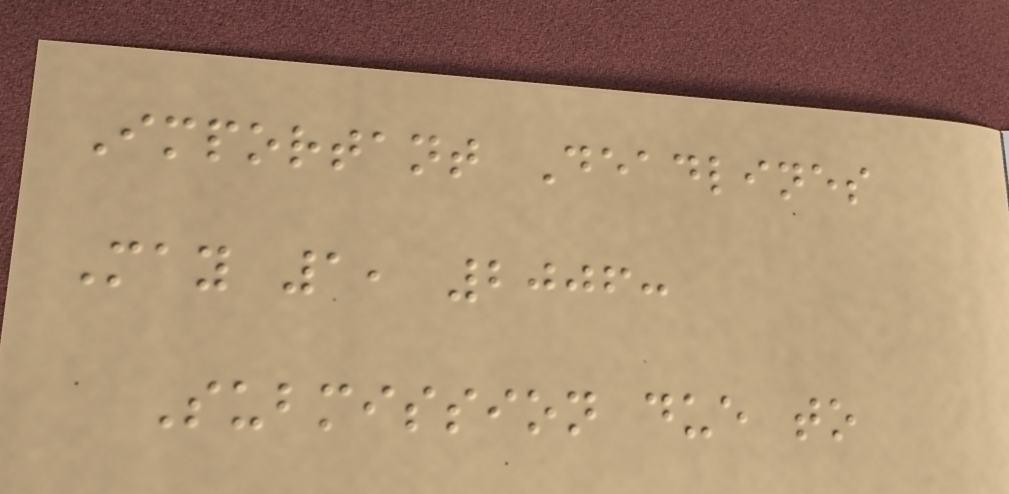Important Deadlines
May 1, 2006:
Submission due to
